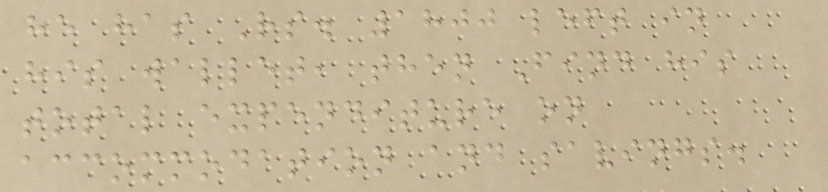he has Rs. 1800 left in
his wallet, then Find his
total expenditure on
accommodation and savings.
